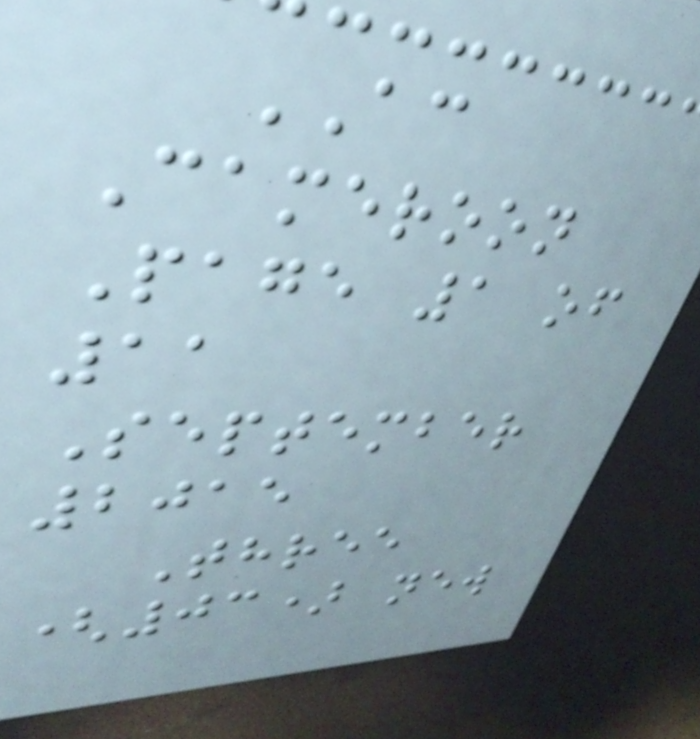AC
Cameroon
Page 1 of
11
September
2015
Three
(03) new
